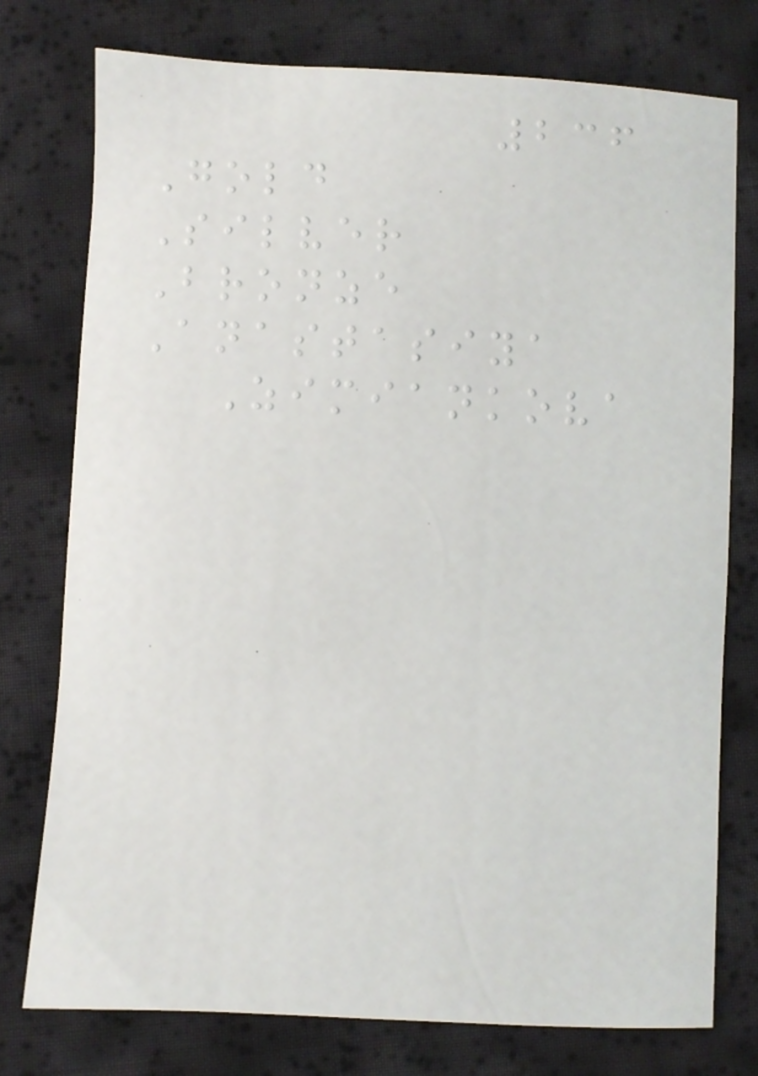236
Gold
Silver
Bronze
Anastasiya
Zimiankova
